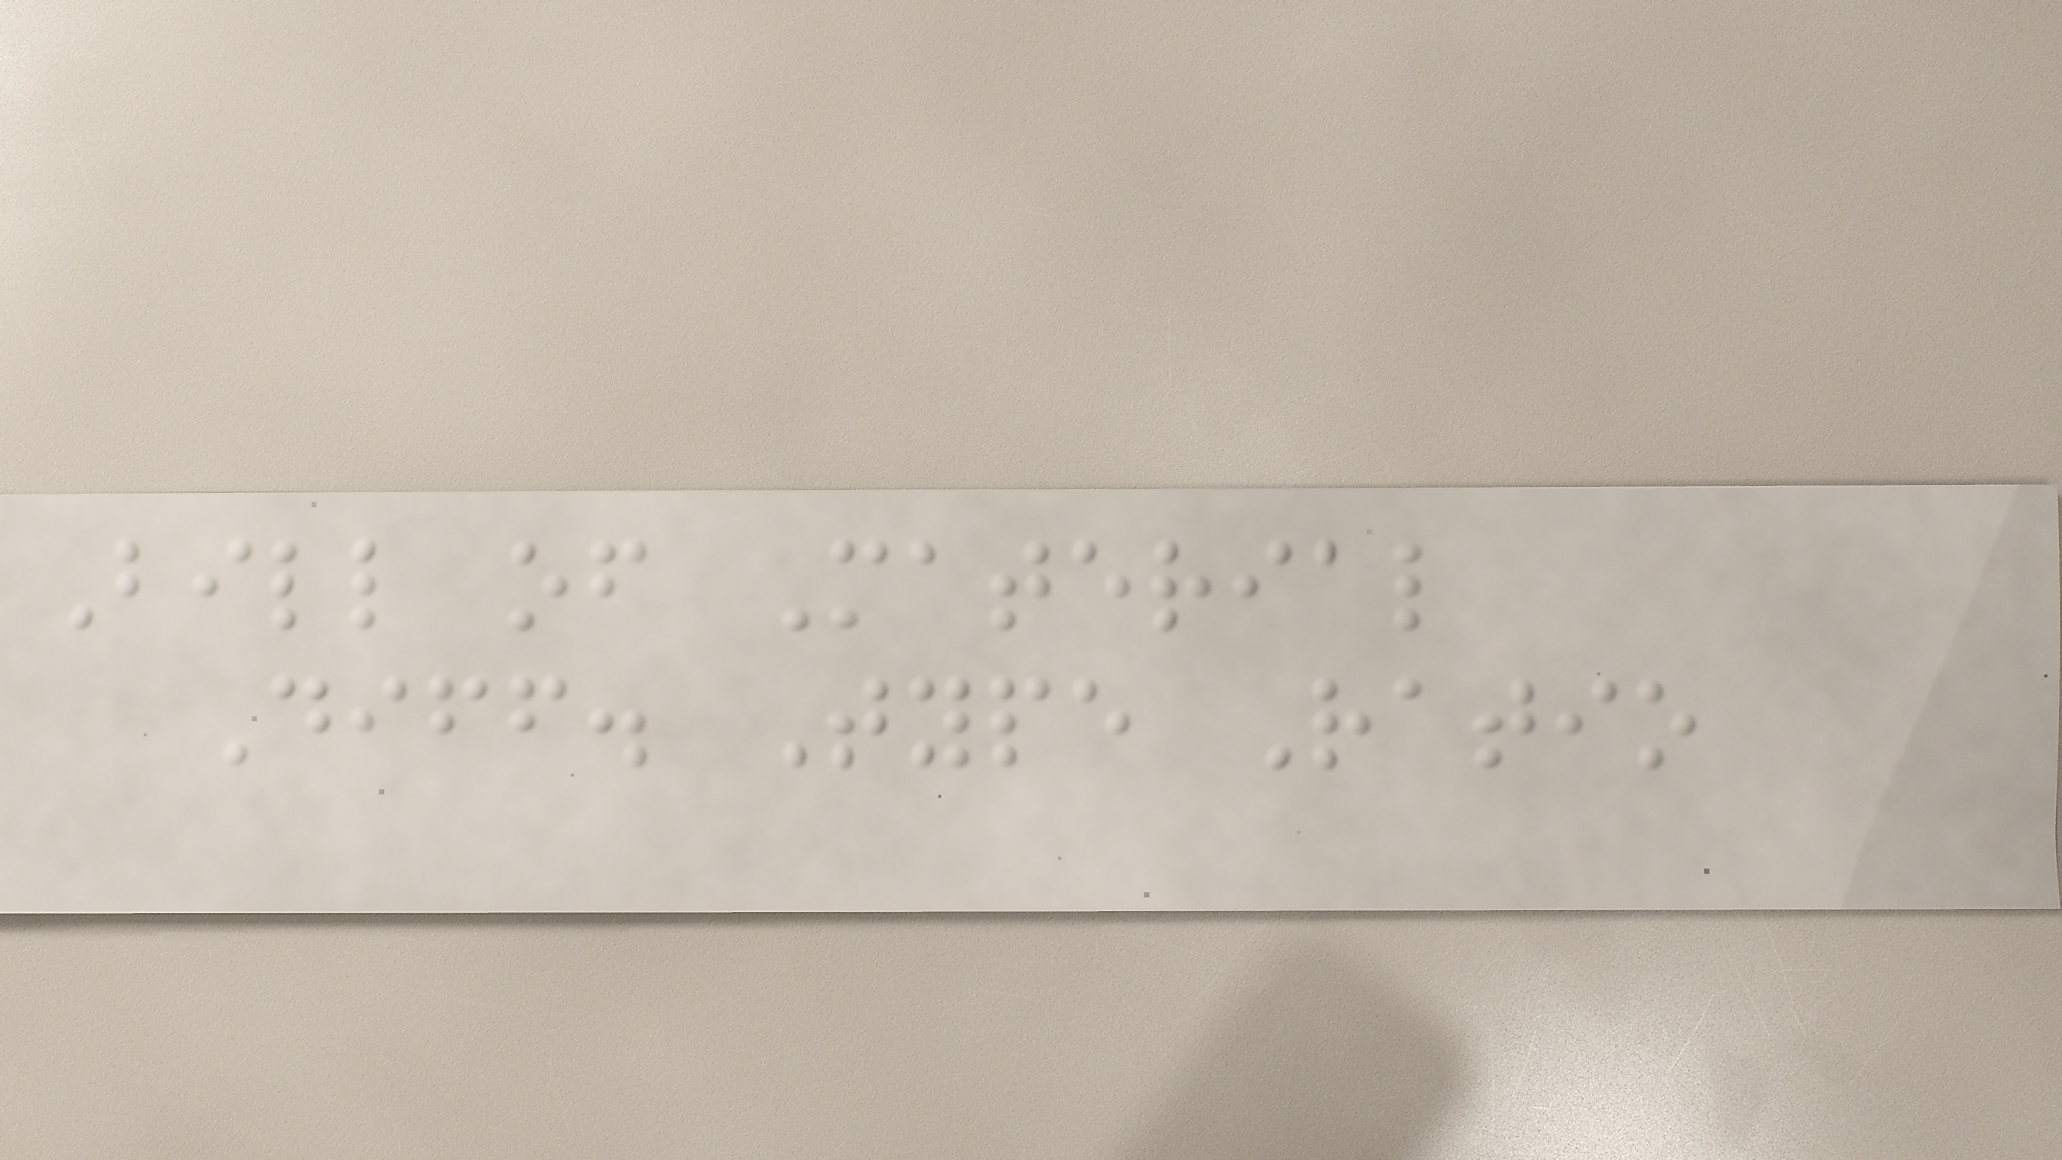Bill of Material
Diff. Type Ratio
